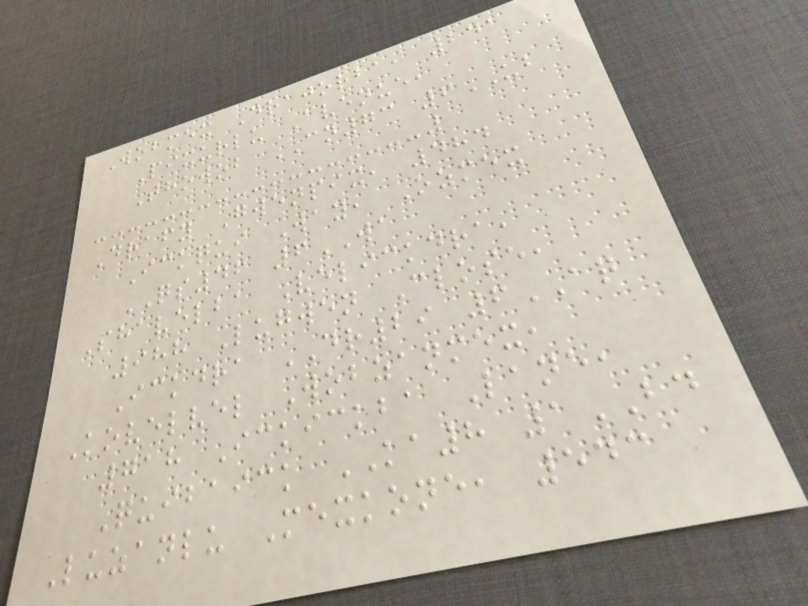Wobmex Drajorba, 241
Pixurlu Avenue,
Thowob CN73 6UB
Drafy Gwenpix, 484
Ickqui Way, Ozmex
QS46 6WA
Shavelba Velickdra,
988 Lugwen Close,
Ickdra DR29 6AQ
Kovelvel Wobzanmex,
718 Ickickba Lane,
Quibaick KA8 1BD
Luzanlu Mexkone, 543
